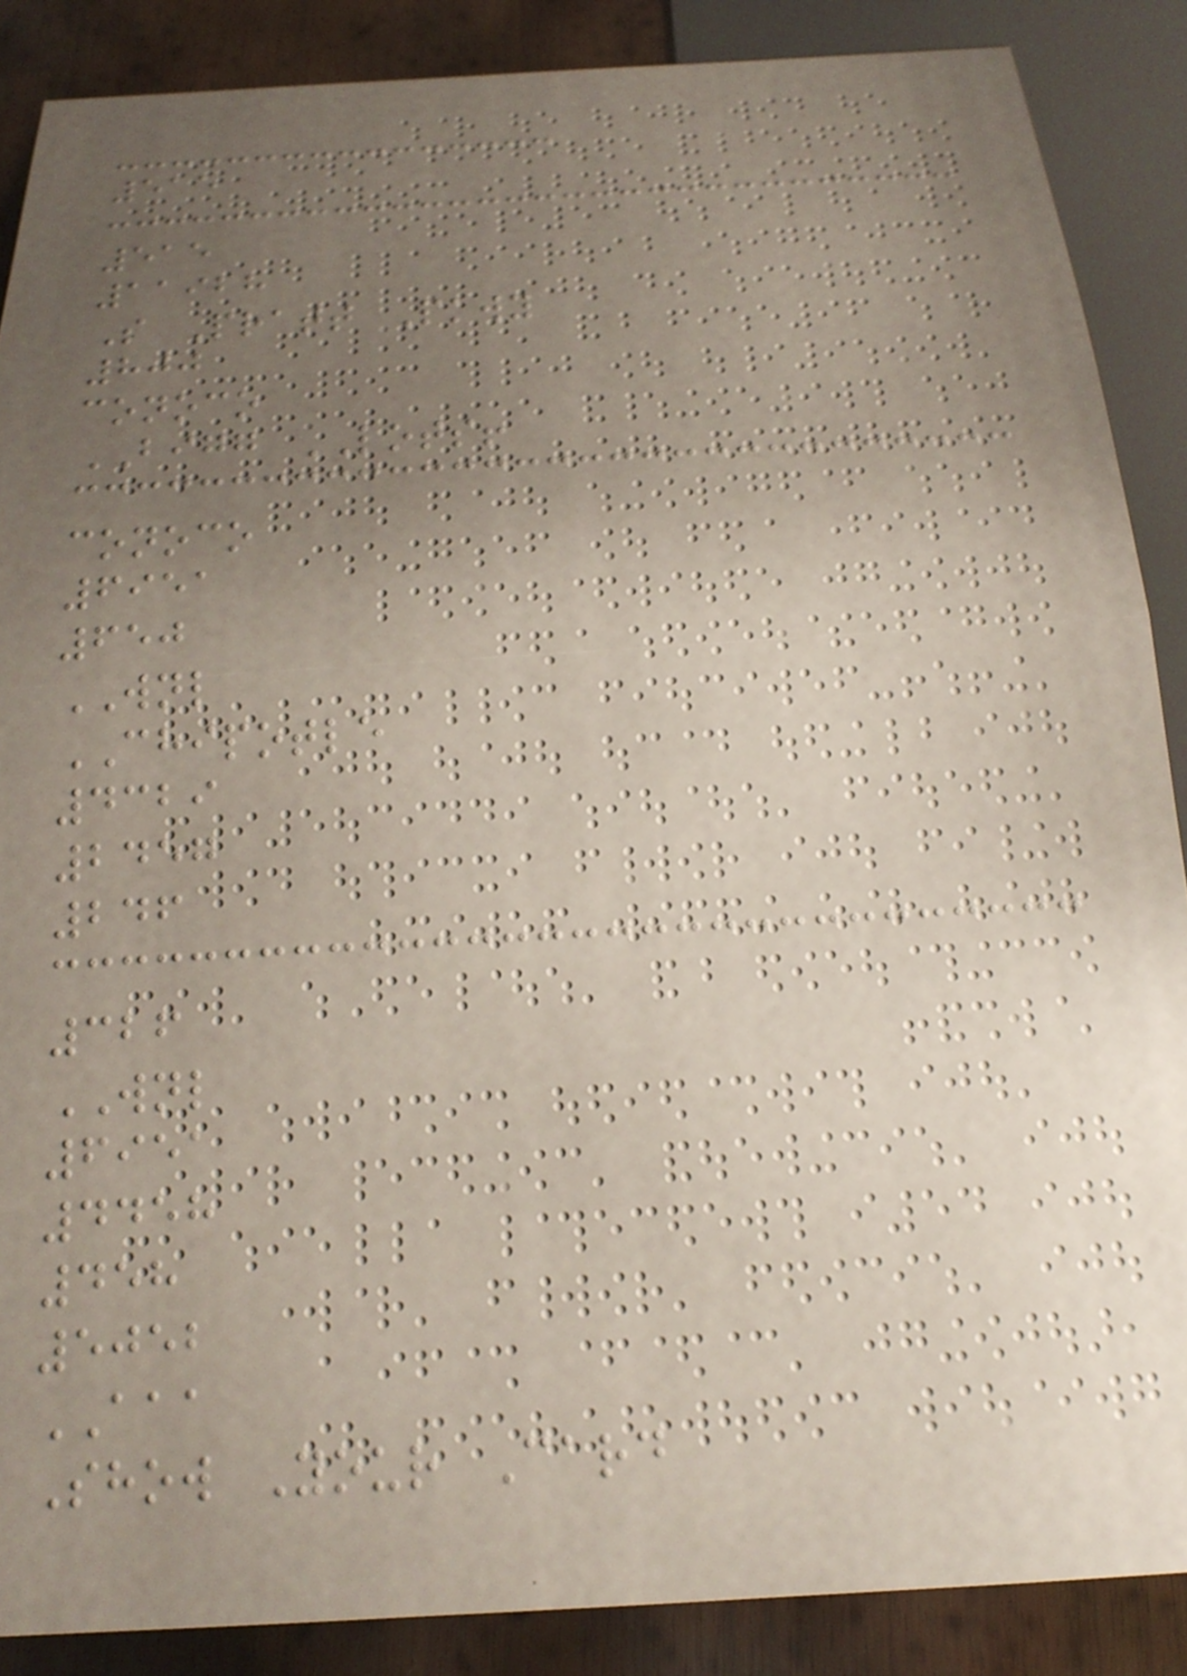515
515
11928
S Pratt Pkwy
800
conoco
BIGG LOTS!
conoco
6951
650
WNL
CHIPOTLE
4329
2457
246
326
WNL
6951
4458
458
5052
AAA
Show Your Card
